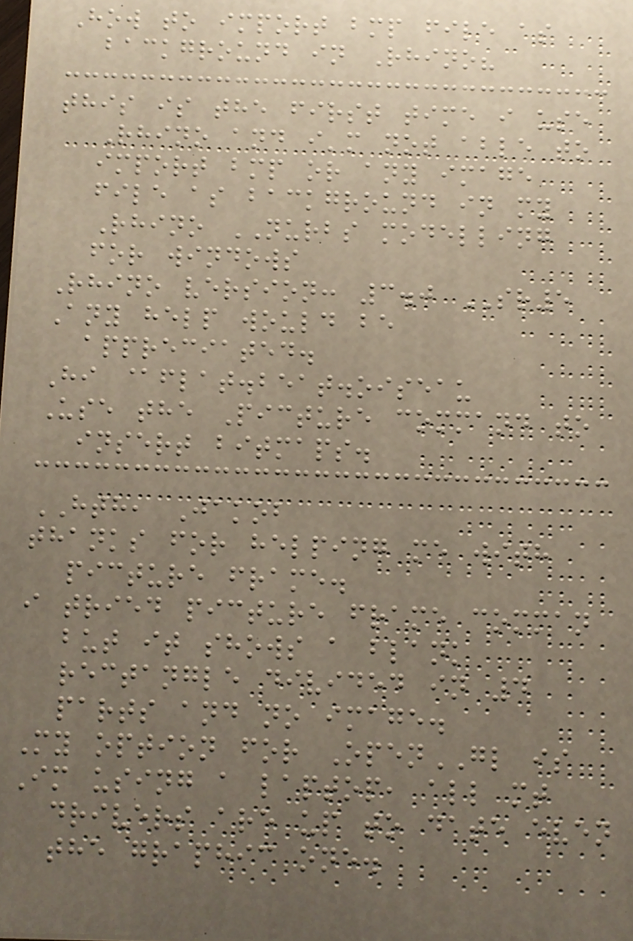How to import bmp file as
background in Rhino?
this is the first time i use
Rhino and i'm not able to
import bmp or any image
file as background in my
Rhino NURBS modelling
for windows
Rhino version: 3.0 SR5
Any help would be
appreciated.
Hi @flat.beat.oiseau
Use the Picture command to
insert bitmaps.
HTH, Jakob
thanks for helping me with
picture frame.
i tried picture frame comman
but it shows a blank
rectangle divided in 4
parts and no image.
My option for OpenGL is
Im using a laptop, all mt
drivers are up to date even
the graphic one.
